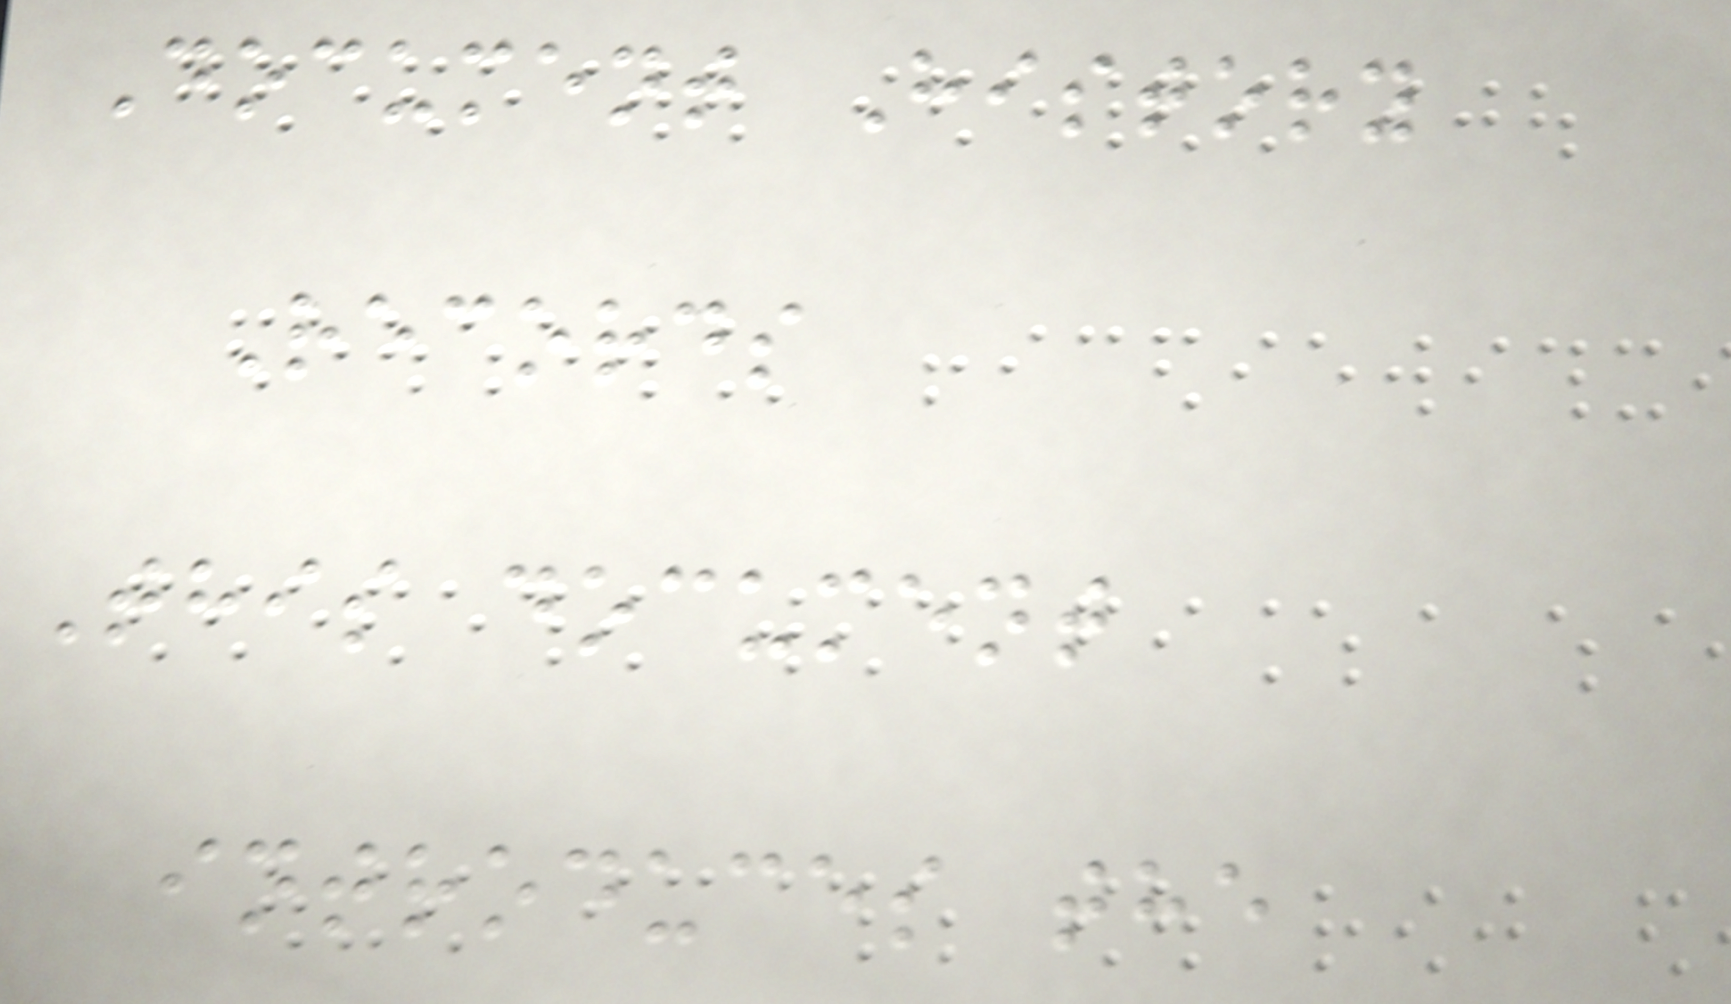Document History
Records
This document
introduces the
